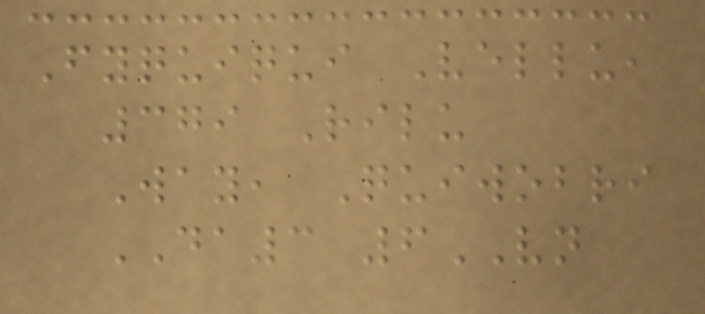Fyquiqui Vellu,
379 Rilu
Way, Quiwobri
DA3 6VN
